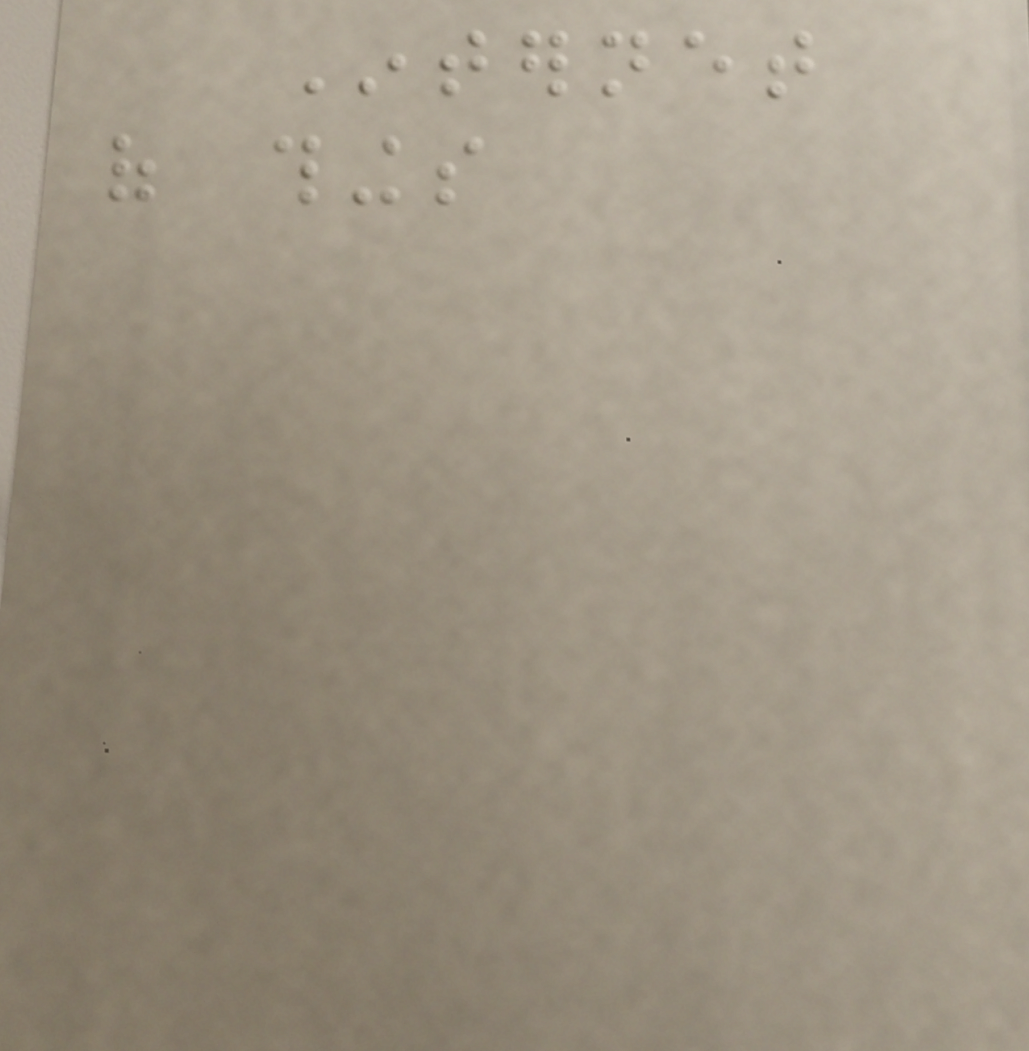Internet
of things
